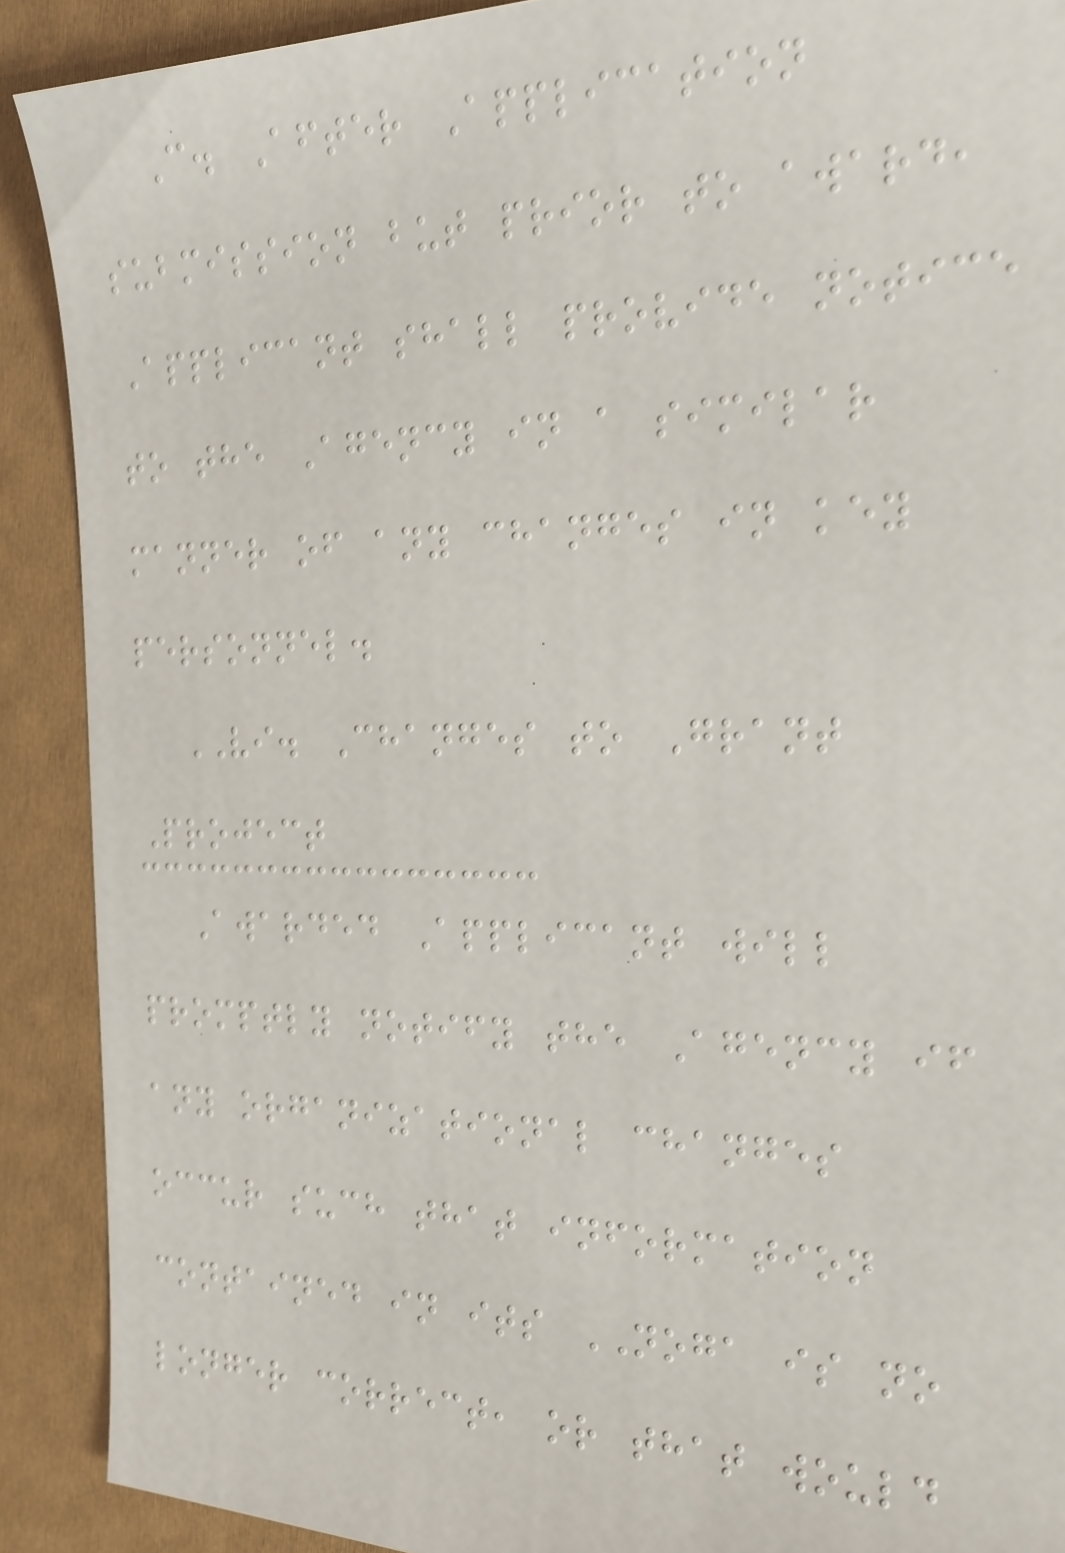C. After Application
submission but prior to award,
Applicant shall provide notice
to the Agency in a similar
manner of any changes in key
personnel.
VI. Changes to Grant
Project
Awarded Applicant will
promptly notify the Agency if
any organizational changes
occur such that information
contained in its NOGA is no
longer correct, or that would
